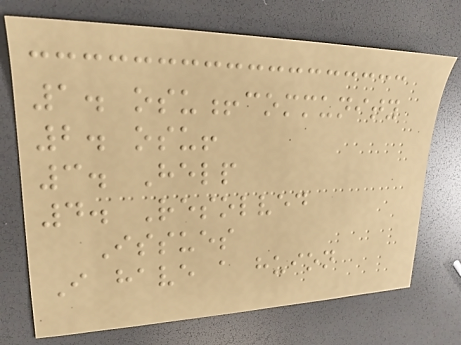1. osu!community
2. osu!
3. Help
4. Resolved
Issues
I have a huion
